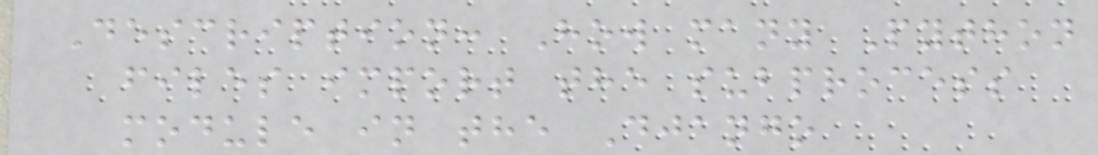Description: How many Python
files import the subprocess
module in the Django
